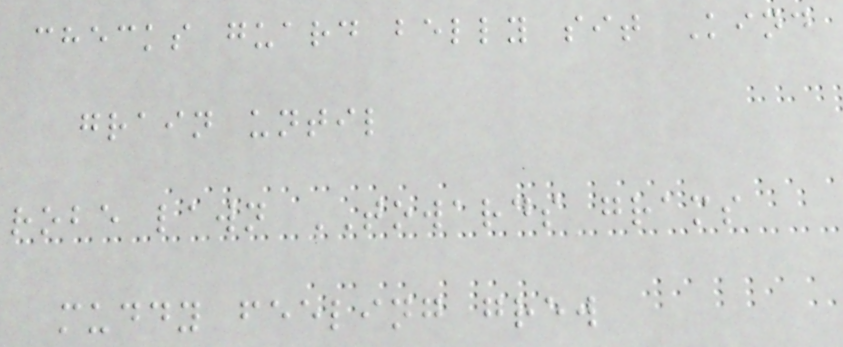checks guard belly sit Kind
grain until
robe lawn TOWARDS grams
muddy feeling grew
